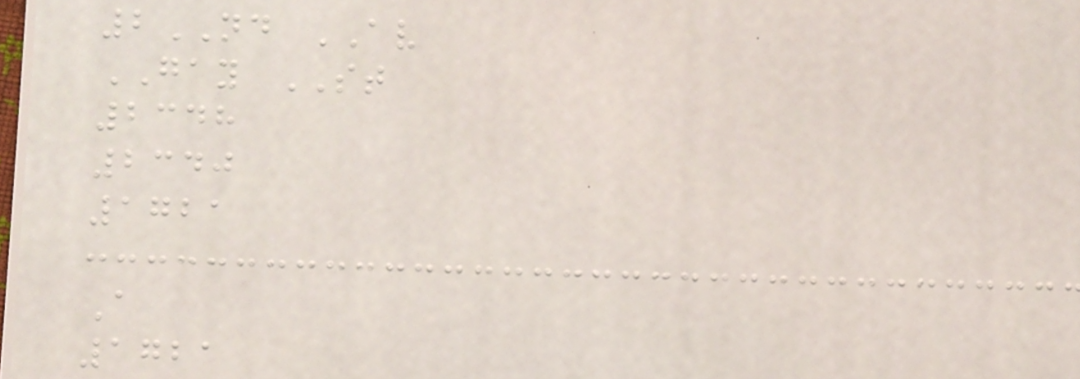2ND AV
GAY ST
2348
2340
1721
A
1721
